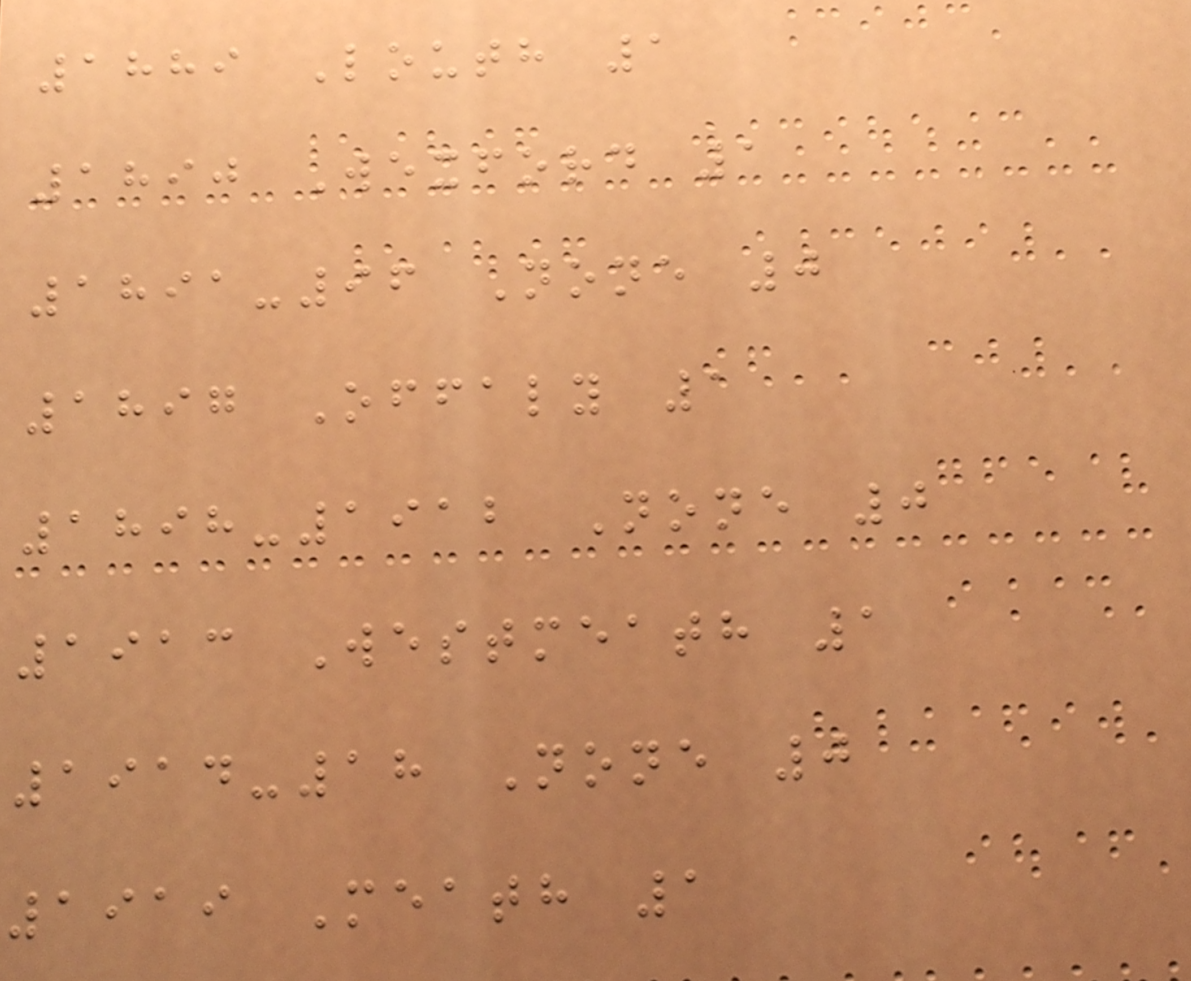1889 Louth 1
1890 Wexford 1
1891-96 None 0
1897 Offaly 1
1898-1912 None 0
1913 Westmeath 1
1914-18 None 0
1919 Meath 1
